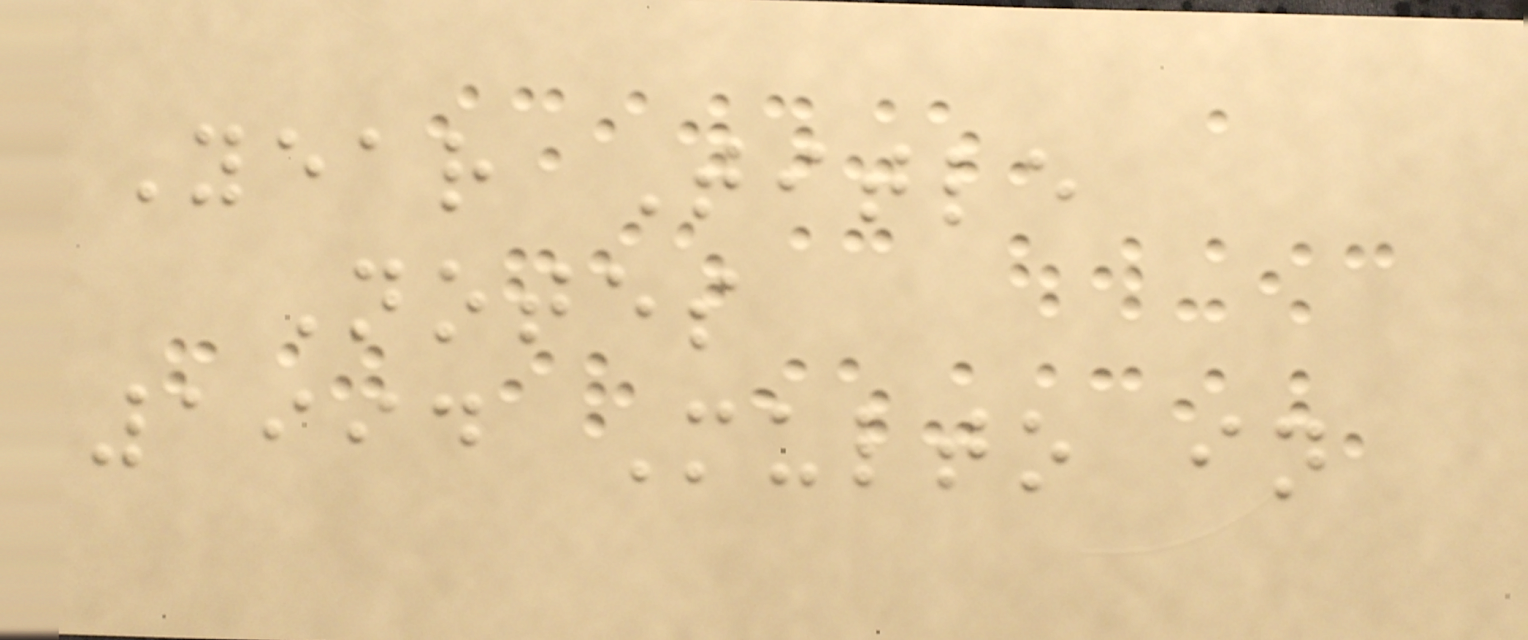Year Title
Notes
1994 Multo in
